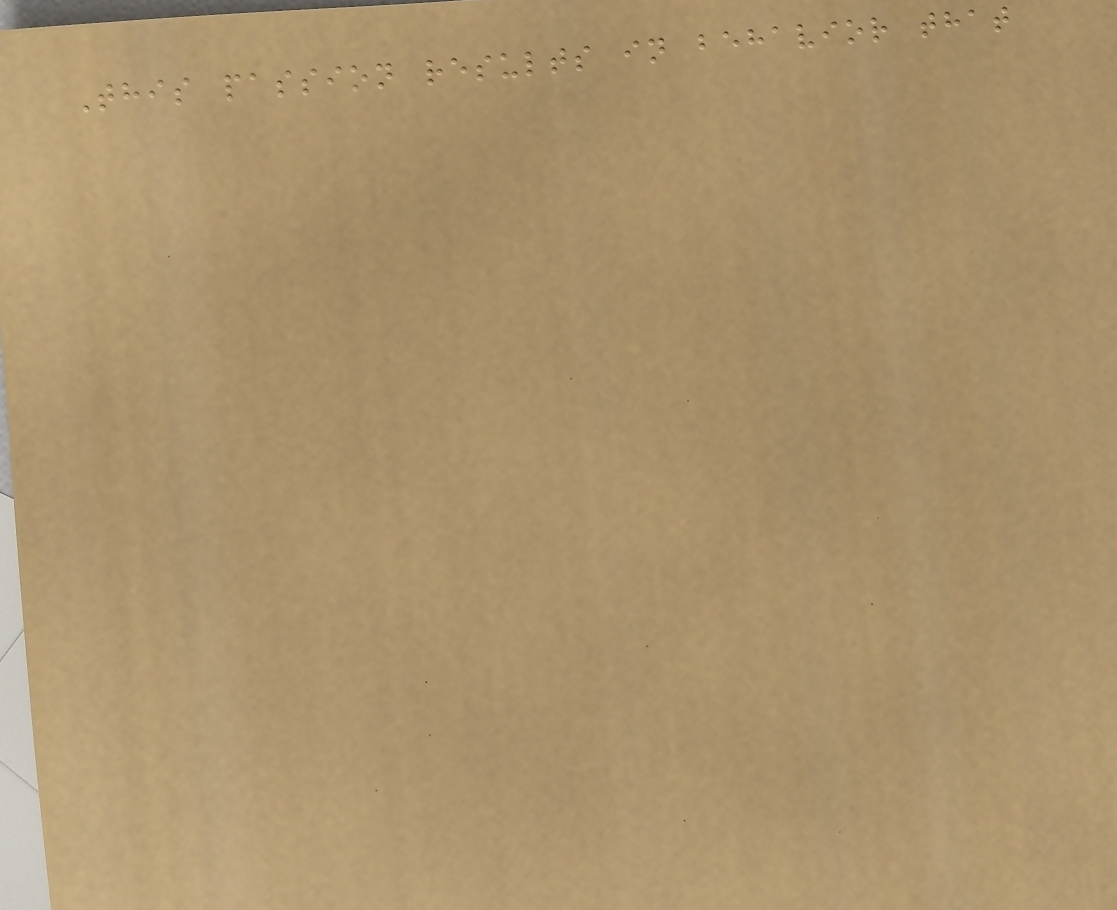This passion results in behavior that
